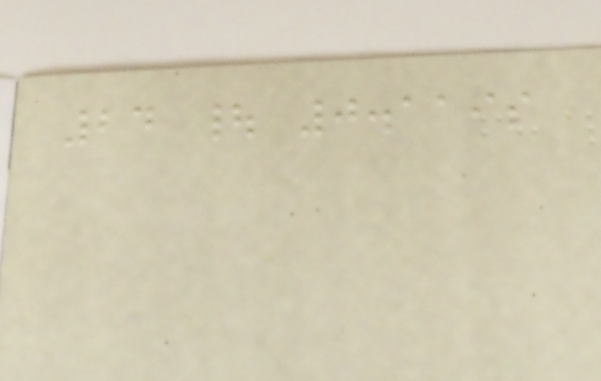24 | 0.119s
